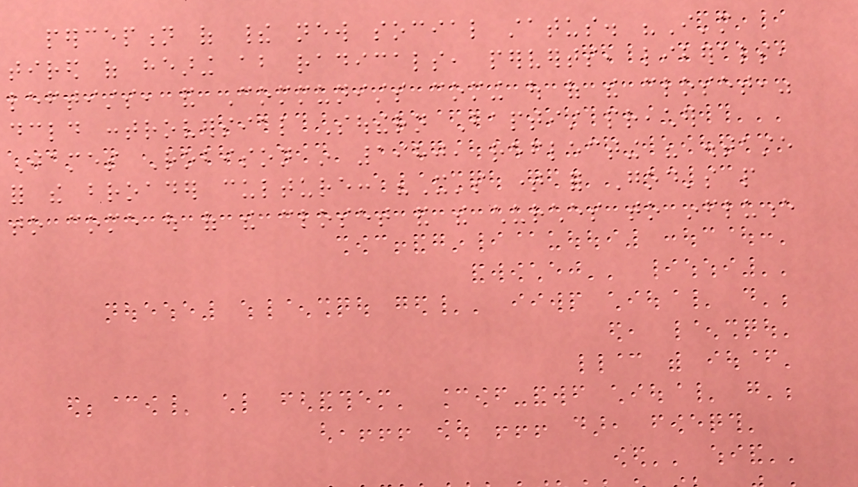perception of their new social status. "I'm
tired of hearing about radicals, perverts, liberals,
leftists, and Communists coming out of the closet,"
declared controversial Southern Baptist preacher
James Robison in 1980, reflecting his distaste
for the broader culture: "It's time for God's people
to come out of the closet and the churches to influence
